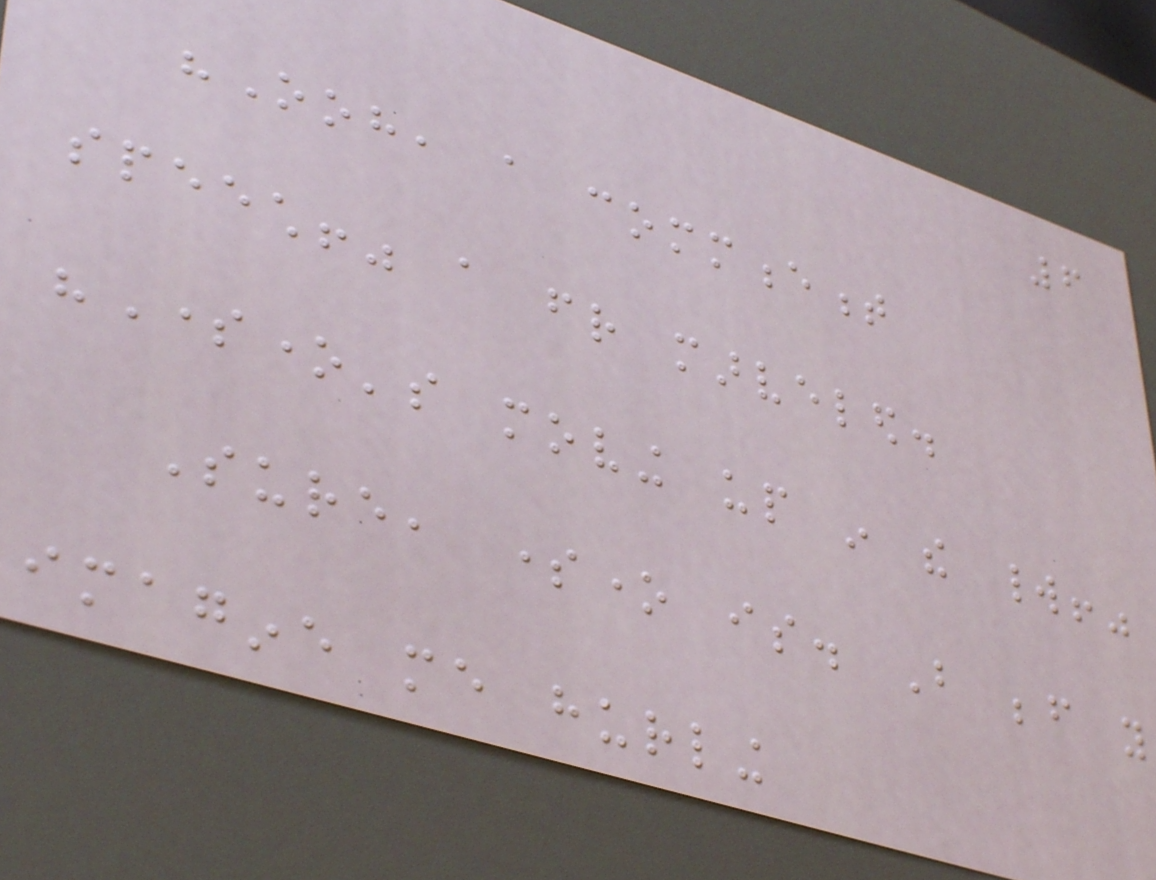6
"Ooh, a commencement
speech!" a friend marveled.
"Someone's moving up in the world!"
Sure, someone is. But before you
imagine me hurling
